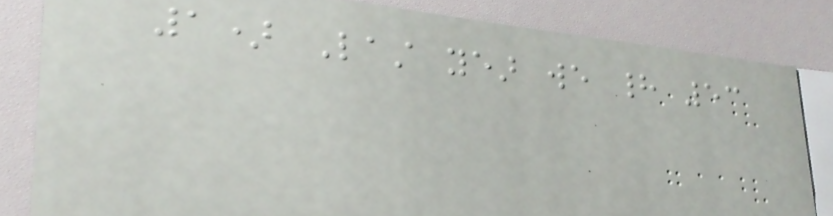1) Last year we had 53
